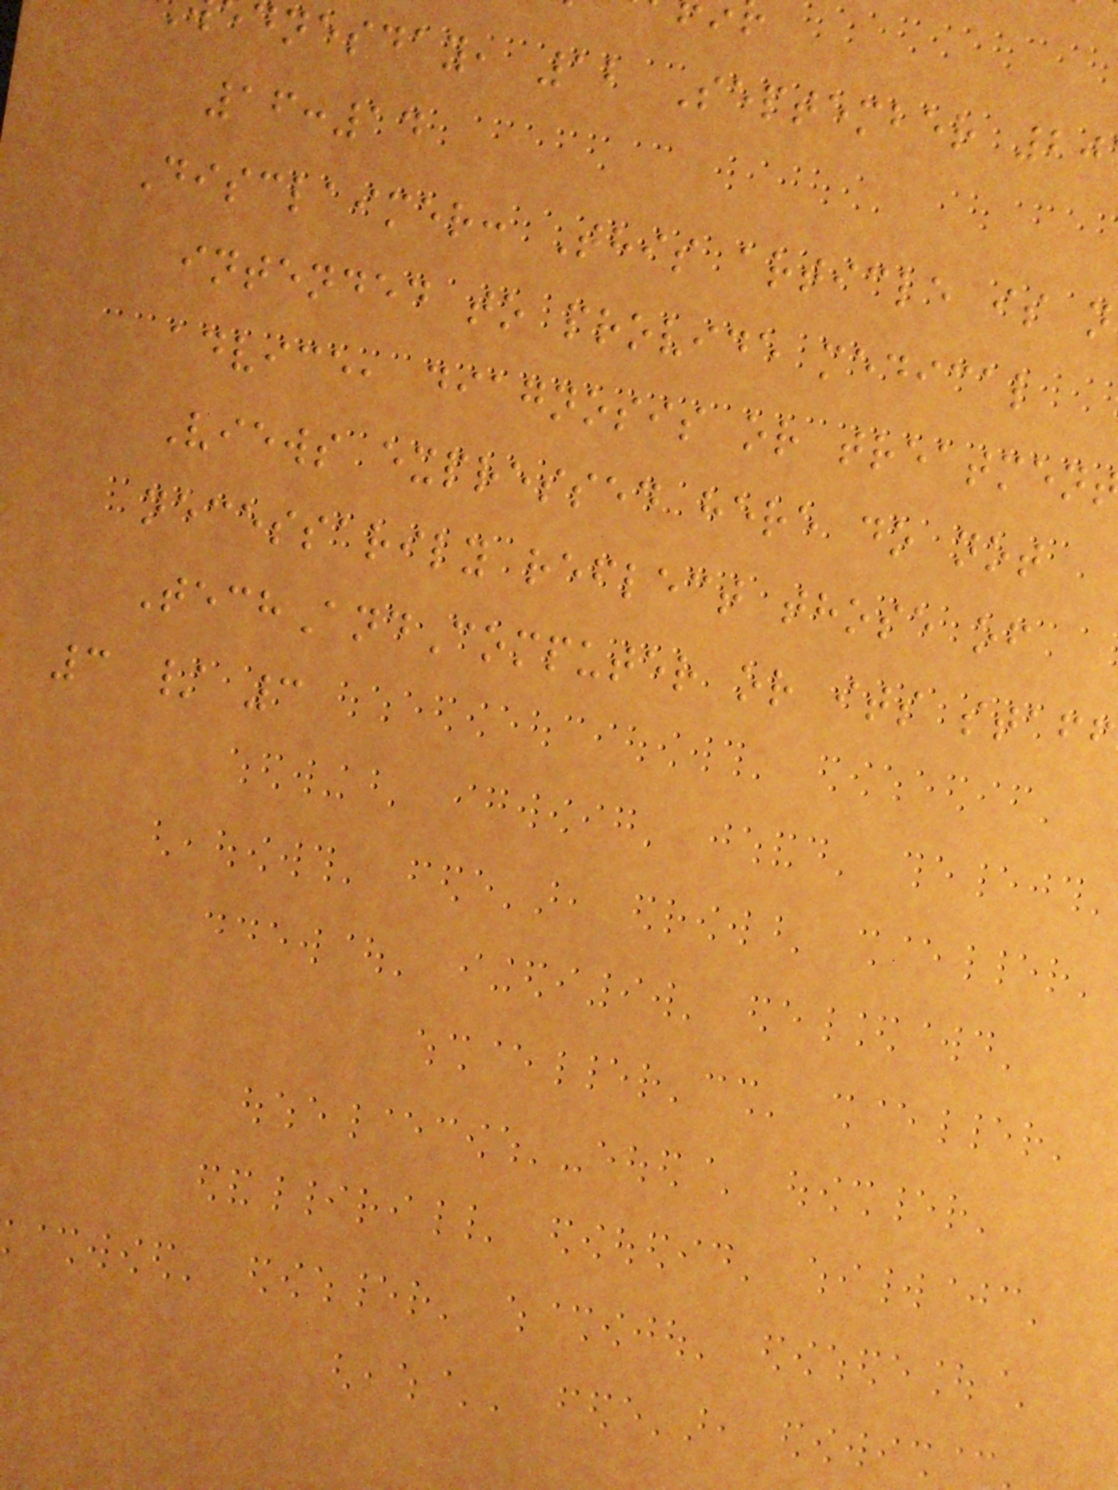dnesday, 12 September 20
16:14
Disclaimer: This article is n
intended to provide medical
advice, diagnosis or treatmen
Views expressed here do not
necessarily reflect those of
TechAndComputer or its staff
3 / 3
